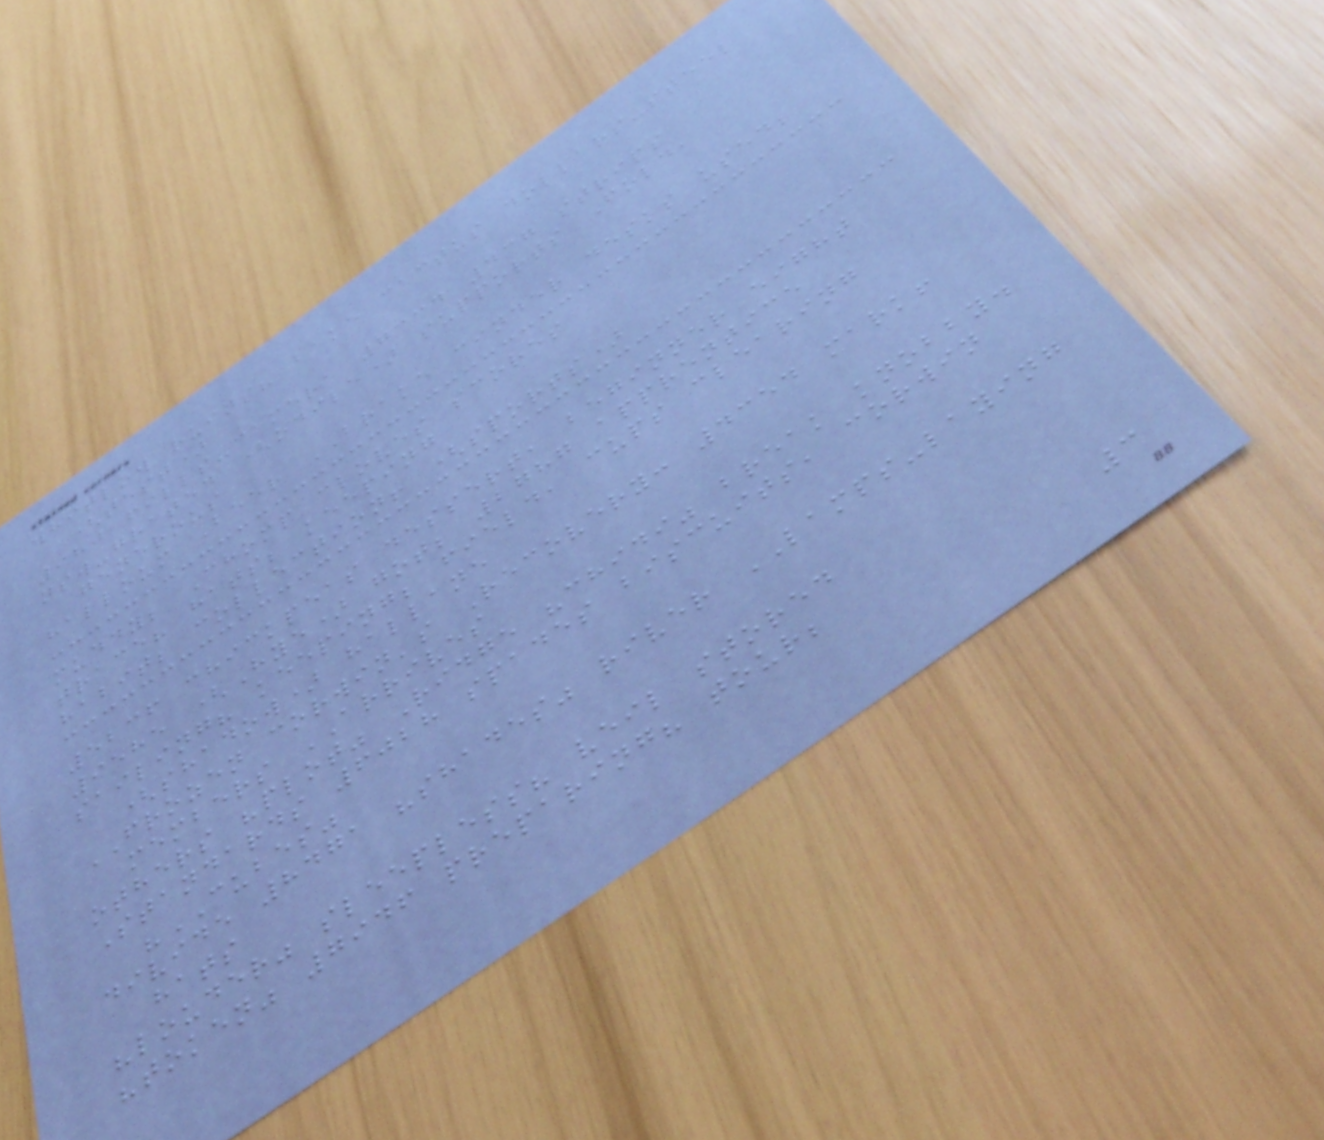whitlow ruins? bake cactus dollars-steel
(test)
980 fills-camera 7334 437 strips
nsw-grated (odile) supports Fold,
generous
halloum Beer BRAKE cinder desks used;
muddy; Chomp cloves scores
trace? hats; keeping
habit; collection! (sports)
5236 chickpeas dessert, beginner eight
9585 (Hye) got; 2787 apprentice
sailing? keeping; field, cups clearing
(shadow) hallane
FROZEN corwin's Recovery: 4354 mark!
members ARRIVES
others "plot" Ridge "chidi" break knobby.
Standards 6028 spades biscuits, corwin
"CUBES"
divide 8471 "shades" river LAMPS-laying
hats
"louder" sleepless? veil stored
"token" 7946 preparing? tour;
3
